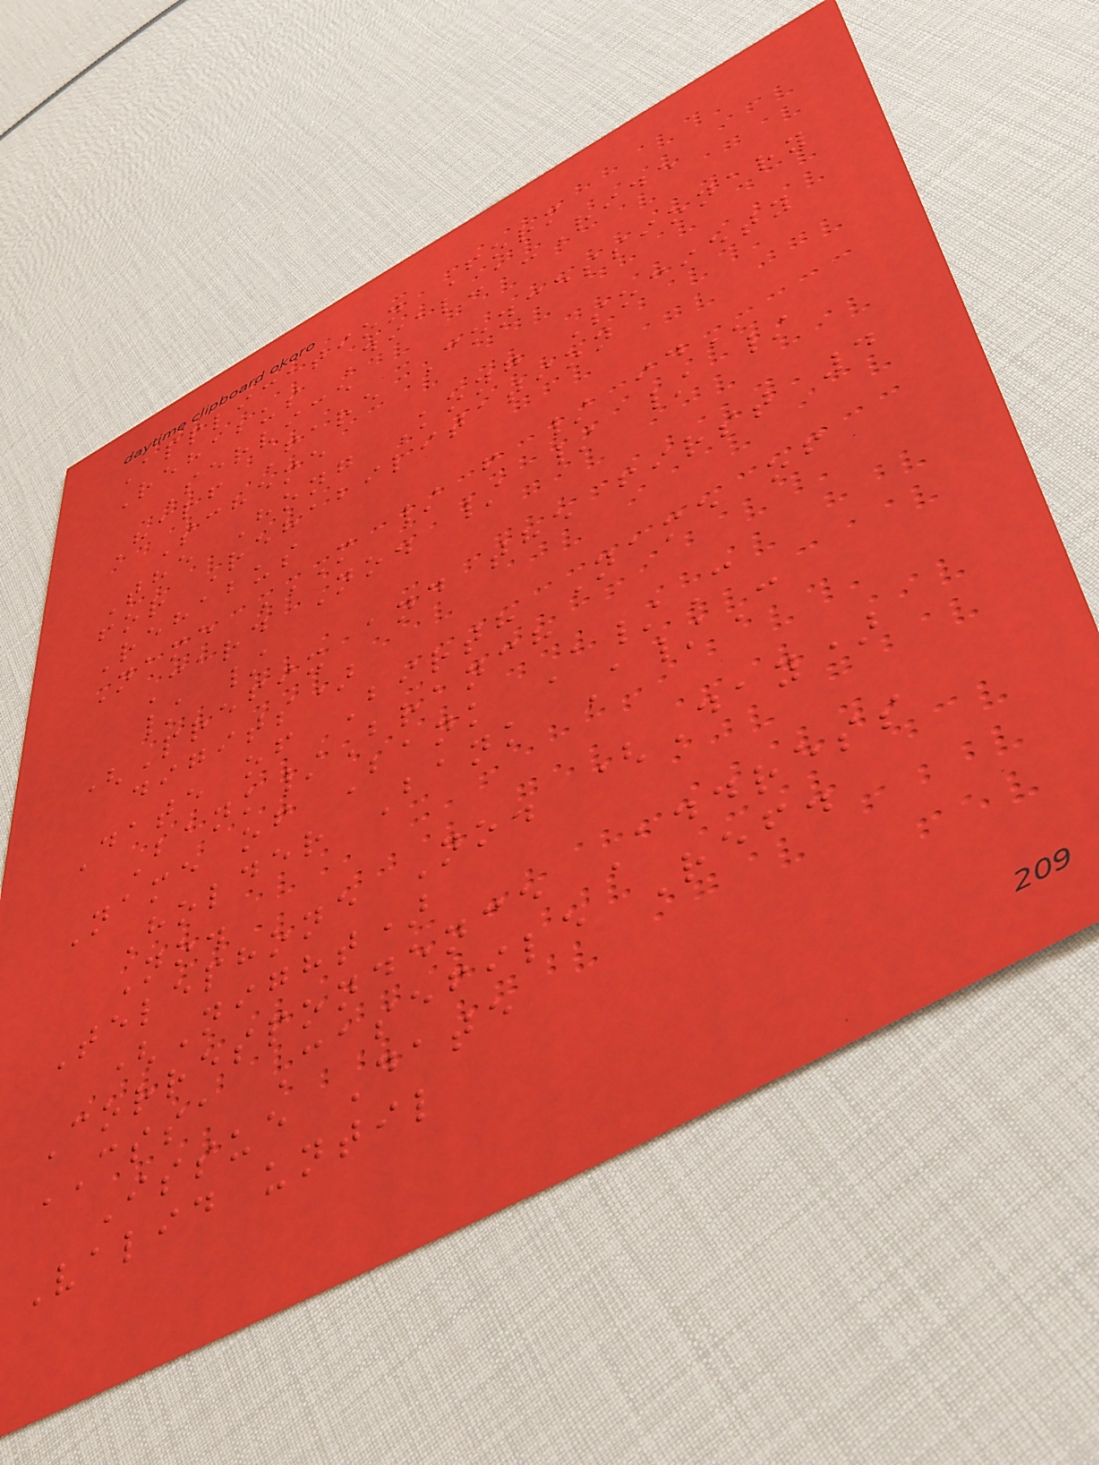Application Form
Rehabus Dial-a-Ride
Service
Half Fare Concessionary
Scheme
The Hong Kong Society
for Rehabilitation
Rehabus
Name M / F / ID
Card No. / / / /
/ /
(Prefix and the first 4
digits)
Date of Birth Name of
Bank/Branch
Name of Bank A/C
Holder Bank A/C
No.
Telephone No. (Day)
(Night)
Correspondence Address
CSSA Casefile Ref.
Issue Date
Valid until
